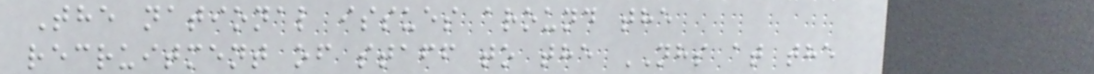The national issues around the
recruitment of staff to the NHS at the
